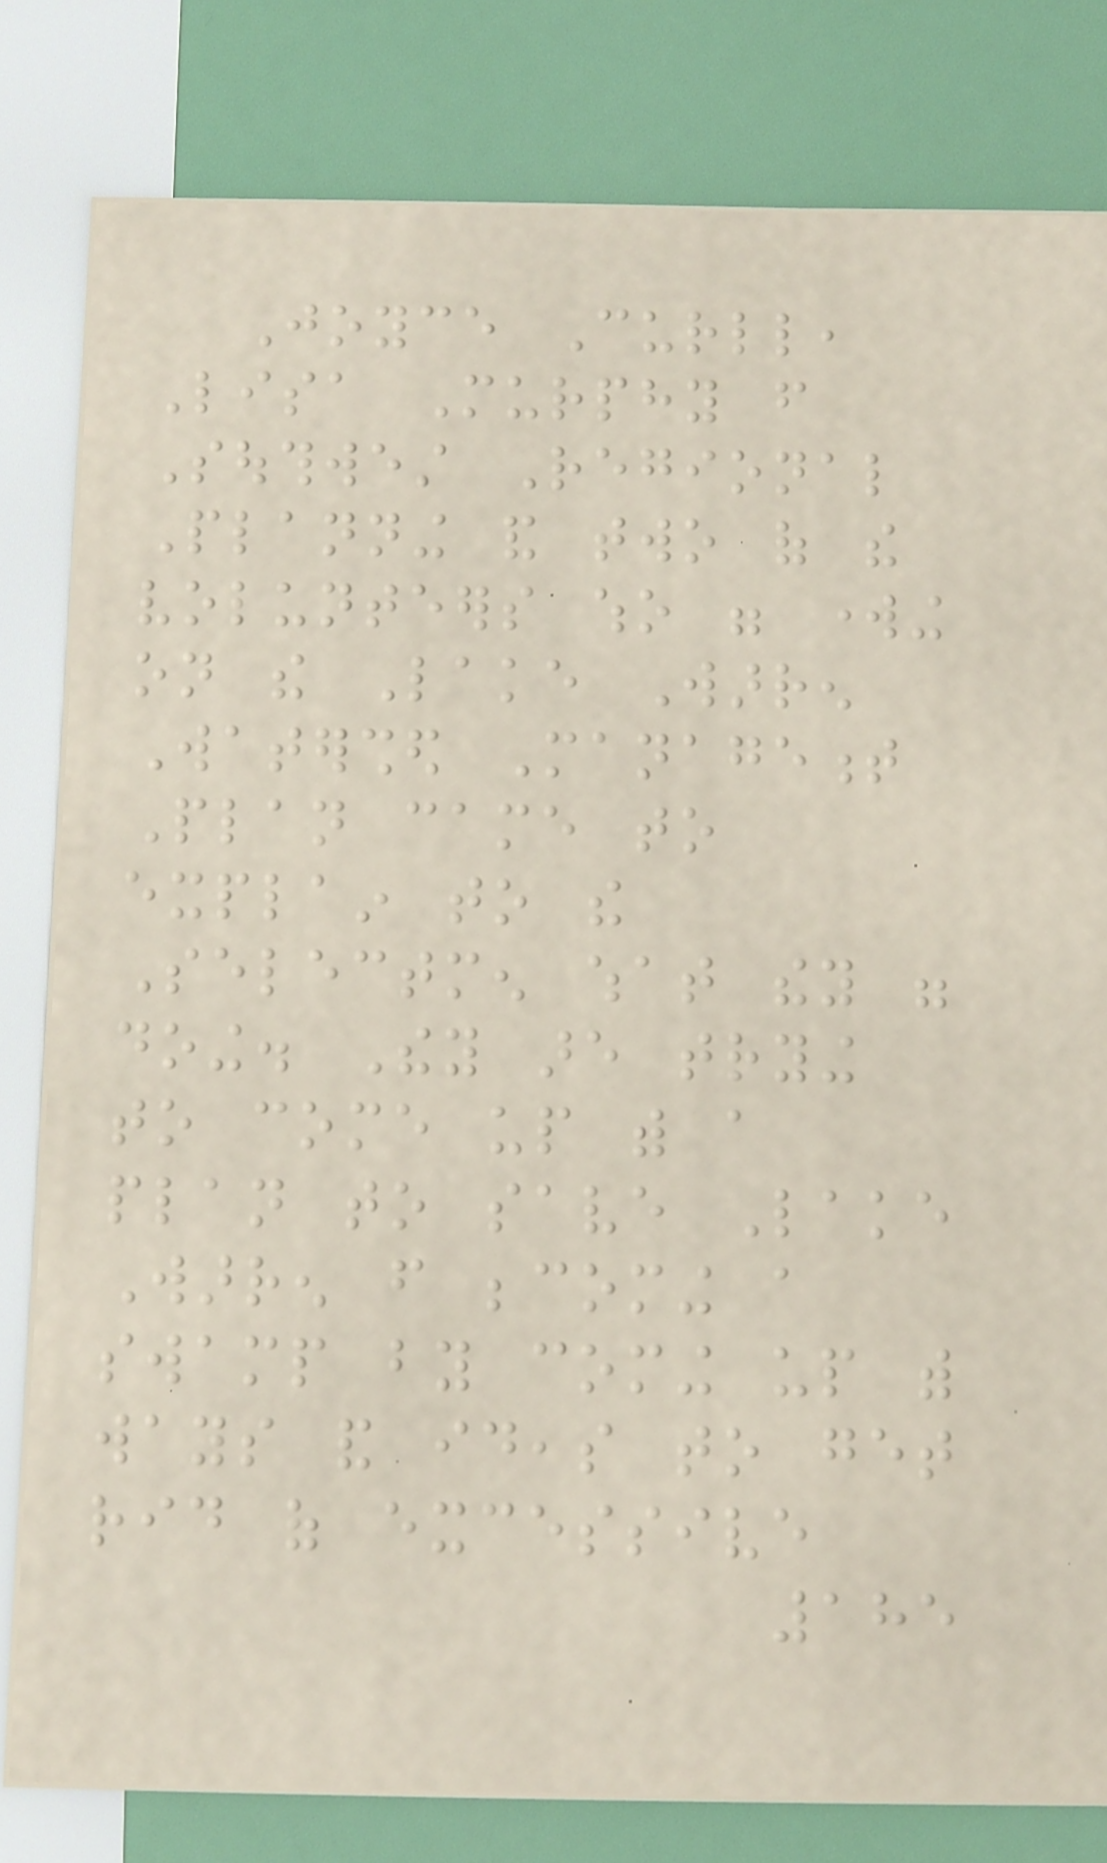Joyce Curll,
Lisa Murphy from
Southwest Regional
Planning and two of the
volunteers who were working
on the Lake Warren
Watershed Management
Plan came to
explain to the
Selectmen what they were
doing. They are trying
to come up with a
plan to save Lake
Warren from becoming a
swamp by coming up with
ways and ideas to get
rid of excessive
185
